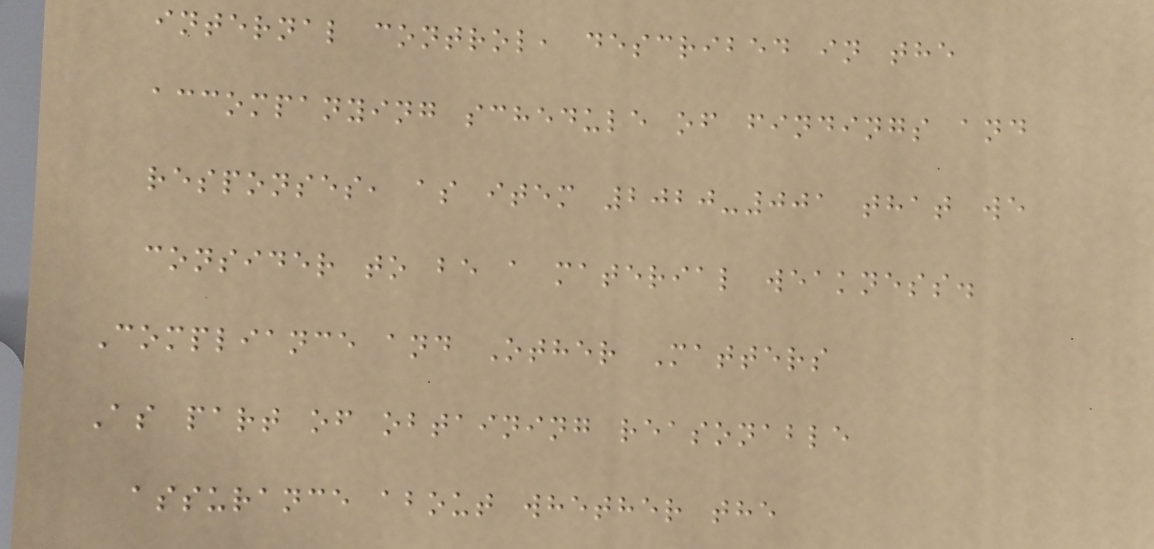internal control, described in the
accompanying schedule of findings and
responses, as item 2020-001 that we
consider to be a material weakness.
Compliance and Other Matters
As part of obtaining reasonable
assurance about whether the
